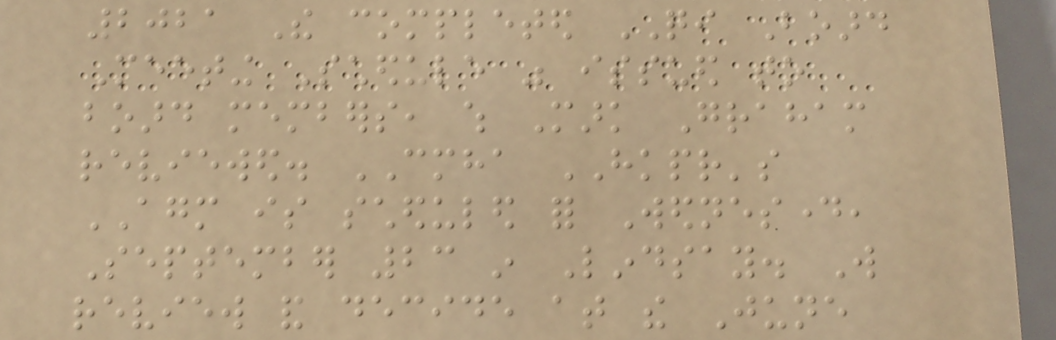2021 The completed QI Board
Meeting Schedule was issued to
board members, which Mark Graham
reviewed. CMHA HKPR's
AGM is scheduled for Wednesday,
September 23 in Lindsay. Will
review and decide at the June
